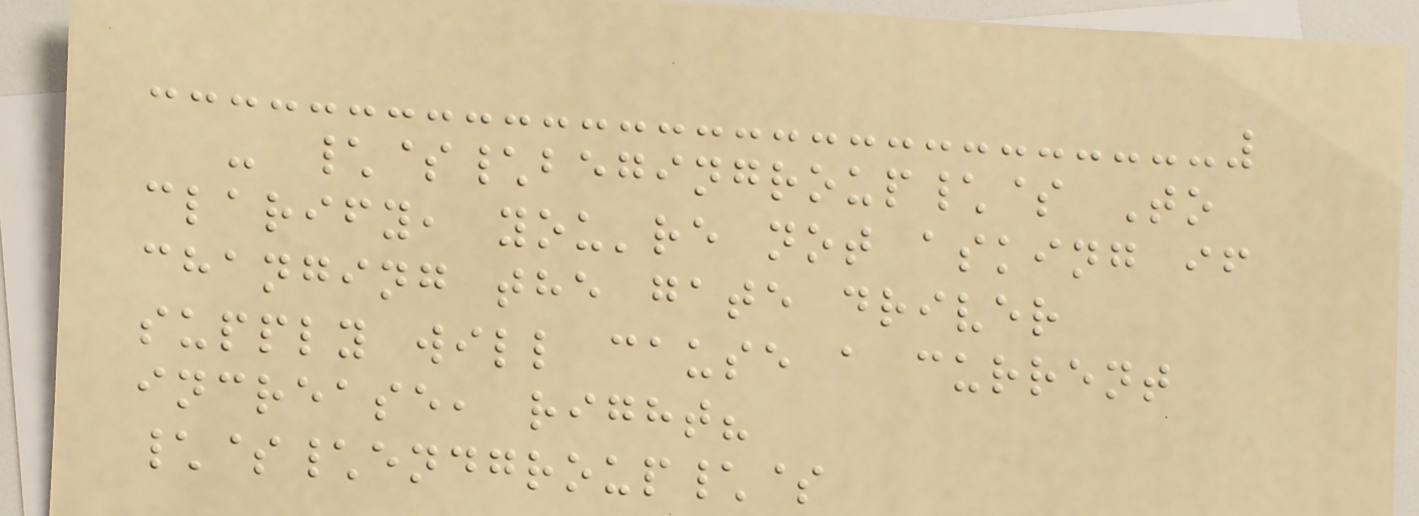- \$\begingroup\$ To
clarify, you're not asking if
changing the gate driver
supply will cause a current
increase, right?
\$\endgroup\$
